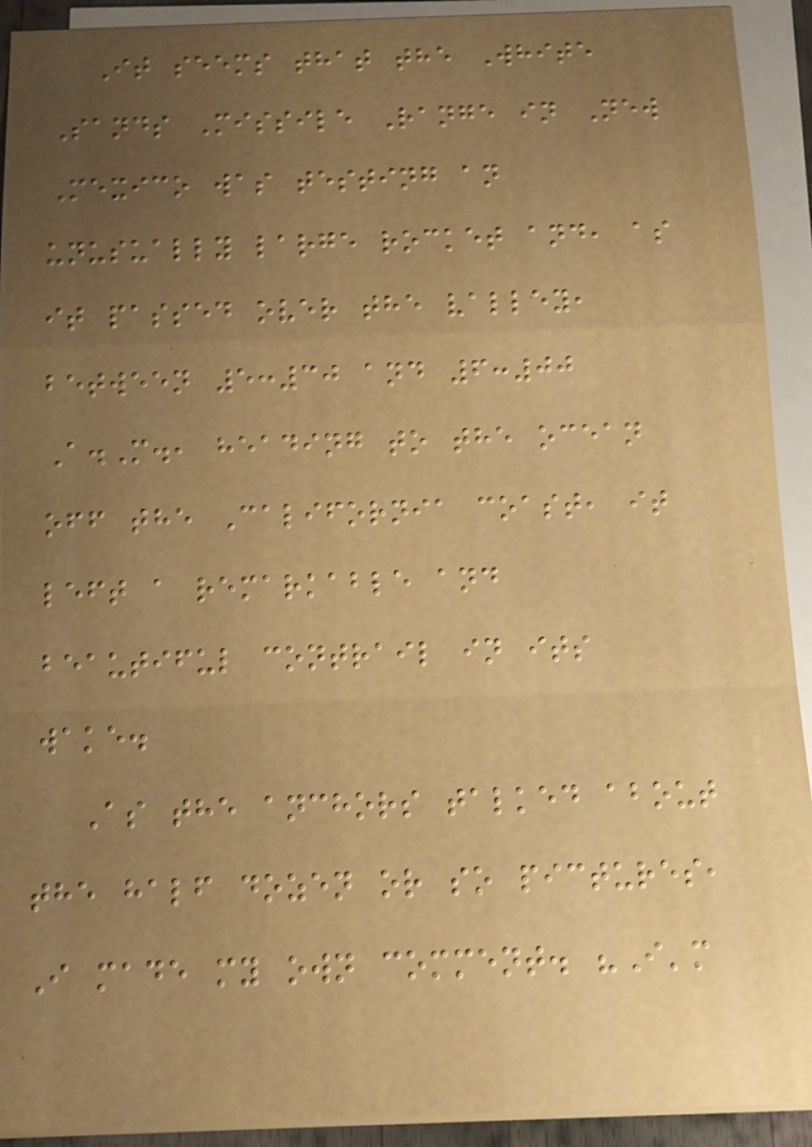It seems that the White
Sands Missile Range in New
Mexico was testing an
unusually large rocket and, as
it passed over the valley,
between 5:30 and 6:00
A.M., heading to the ocean
off the California coast, it
left a remarkable and
beautiful contrail in its
wake.
As the anchors talked about
the half dozen or so pictures,
I made my own comment. "I'm
